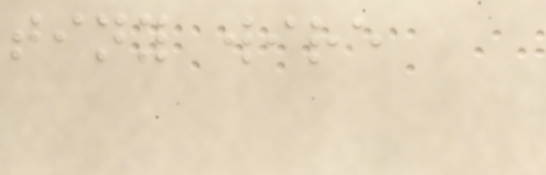tiny wire
